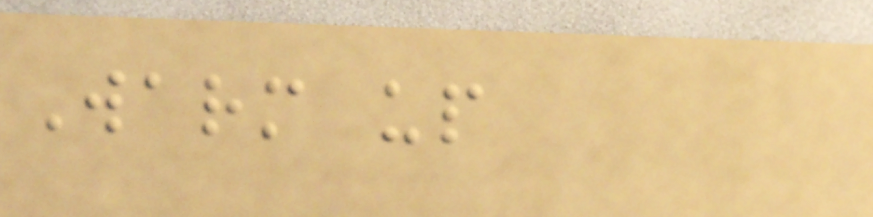Warm up
